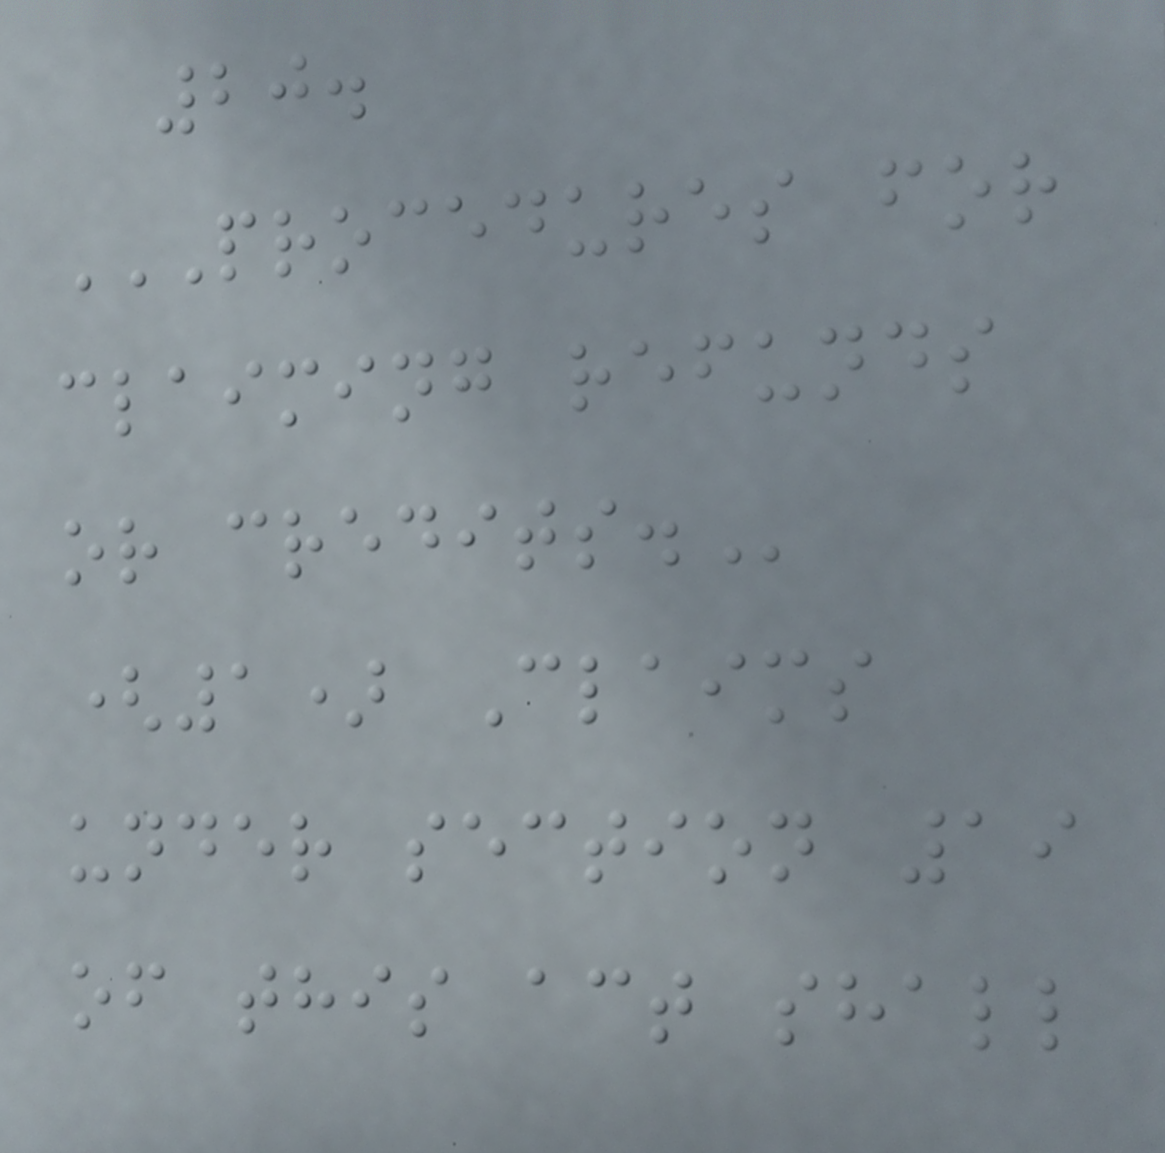20.
PROCEDURES FOR
CLAIMING REFUNDS
OR CREDITS.
(1) Claims
under section 19
of this act shall
